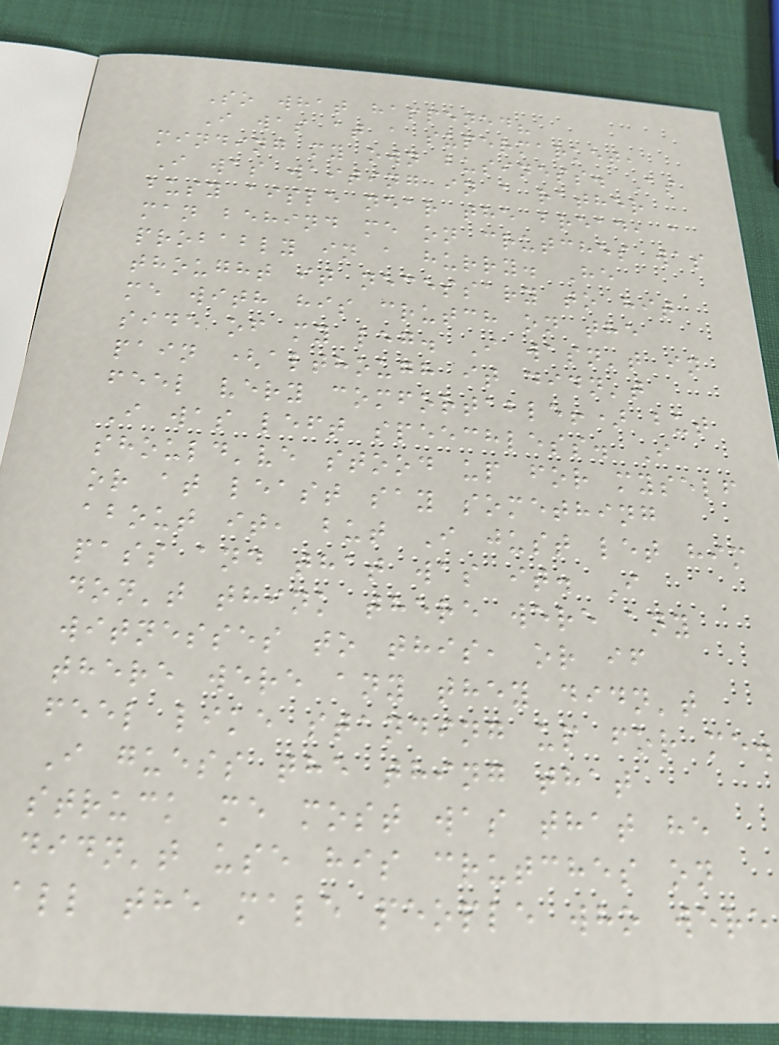So what happened?
I was at a supermarket,
minding my own business. As
I was waiting in a rather
busy aisle near the bread, a
man behind me on crutches was
probably in a hurry. He
thought it necessary to hit
me with his crutch on the
side of my leg. I wasn't in
pain (although it didn't
feel very comfortable!) but
I was left speechless. I
should've stood up for myself
or at least say something
about it, but I just let him
pass and that was it. I
don't think there were any
witnesses to this, or if
there were any they didn't
feel like standing up for me.
I guess the thing that
struck me most was that he
didn't use his crutches on
all the male people who were
